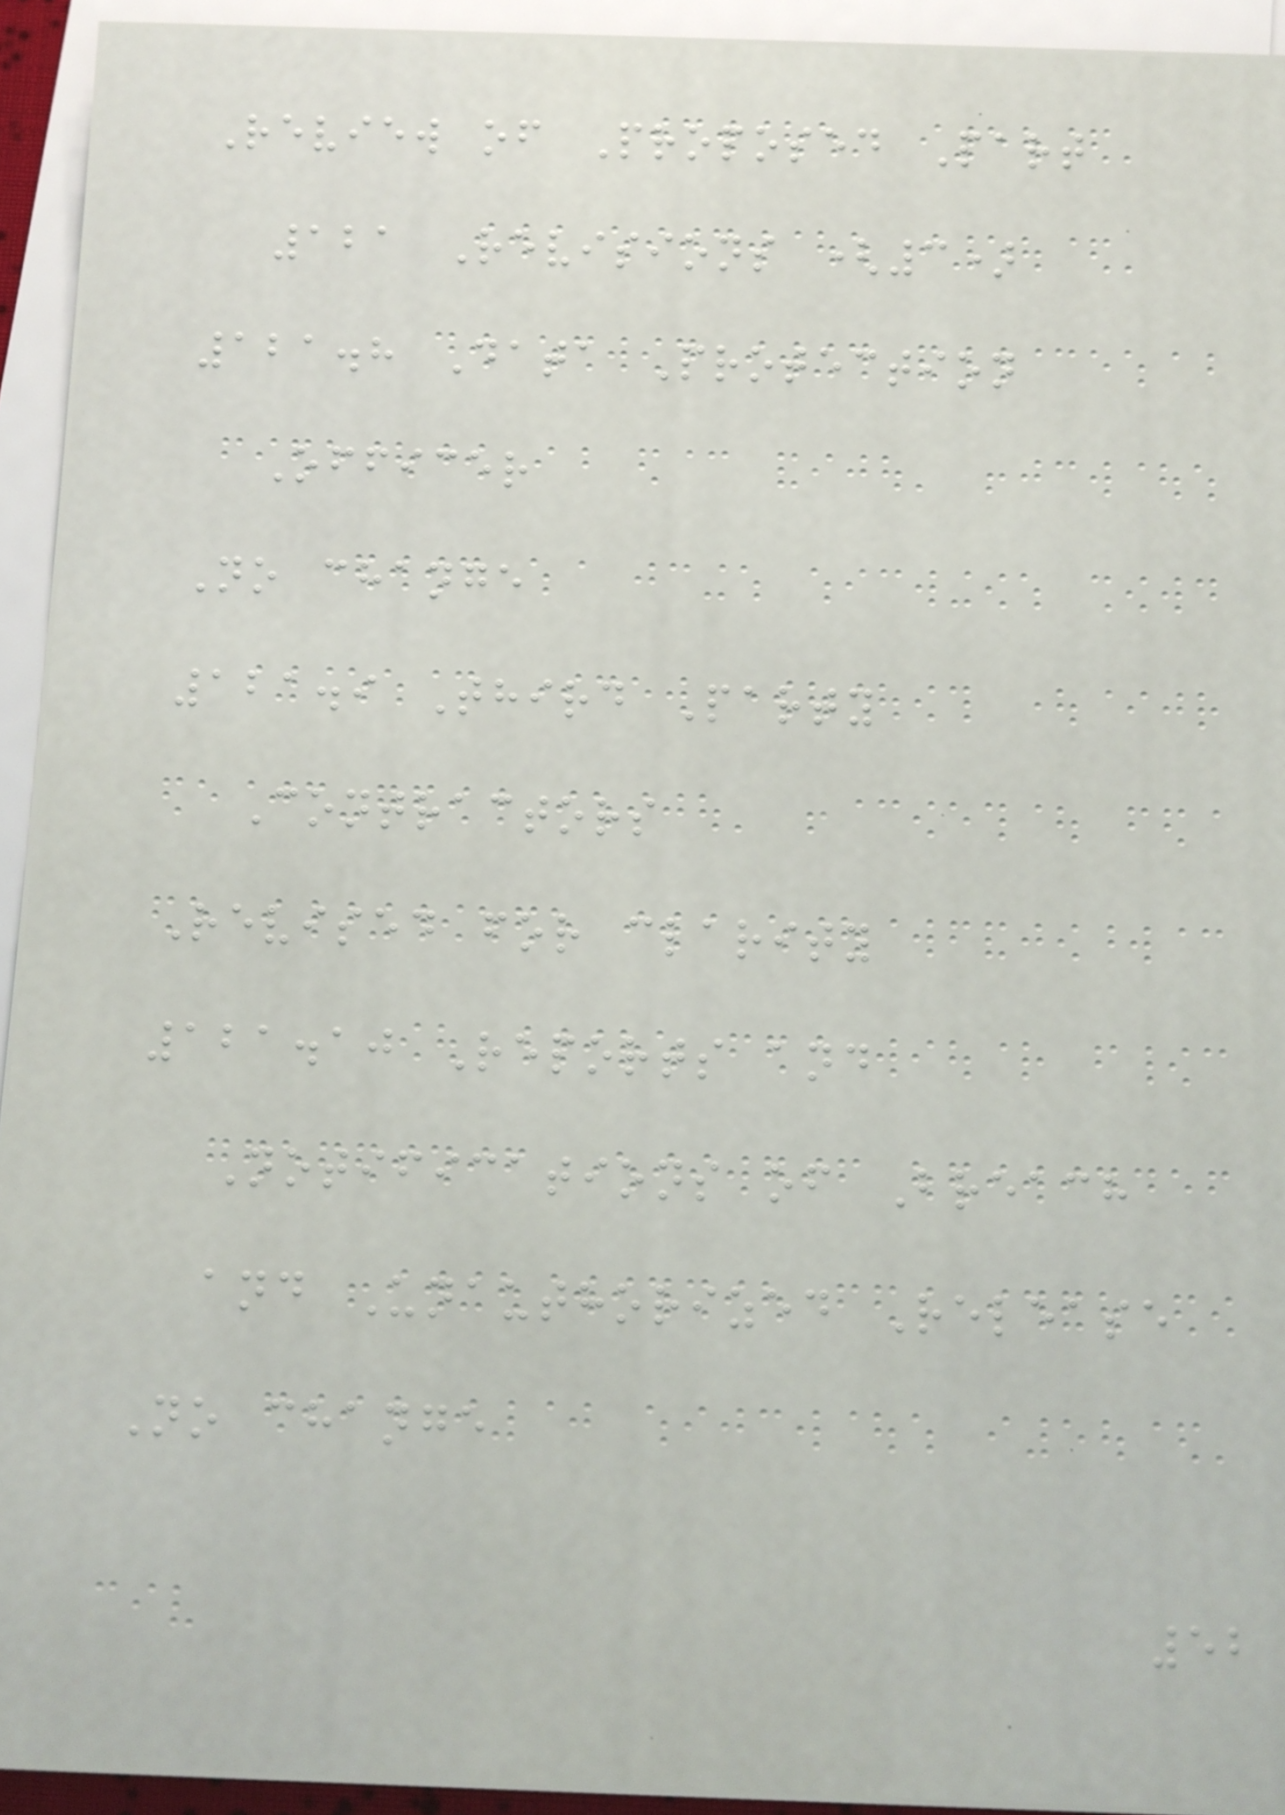Review of Proposed Part
121 Revisions (3)
121.8 Data Protection
Officer
No change
121.9 Third Party
Contractors
Revised for clarity
121.10 Reports and
Notifications of Breach
and Unauthorized Release
No change
52
